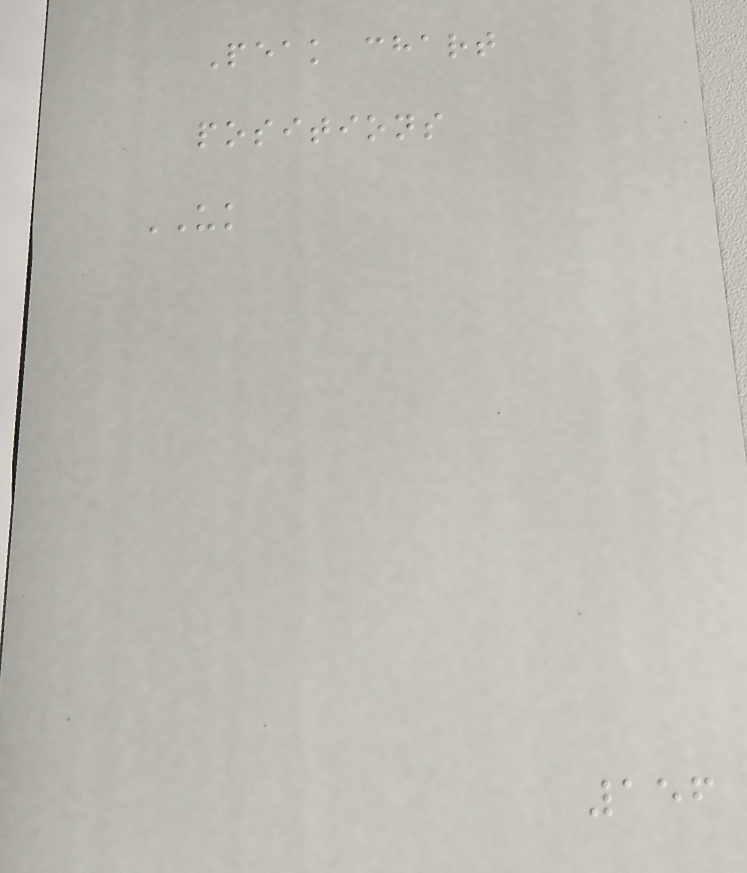Peak chart
positions
UK
156
